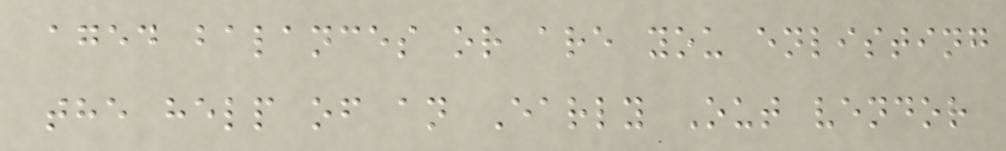aged balances or are you enlisting
the help of an Early Out vendor
